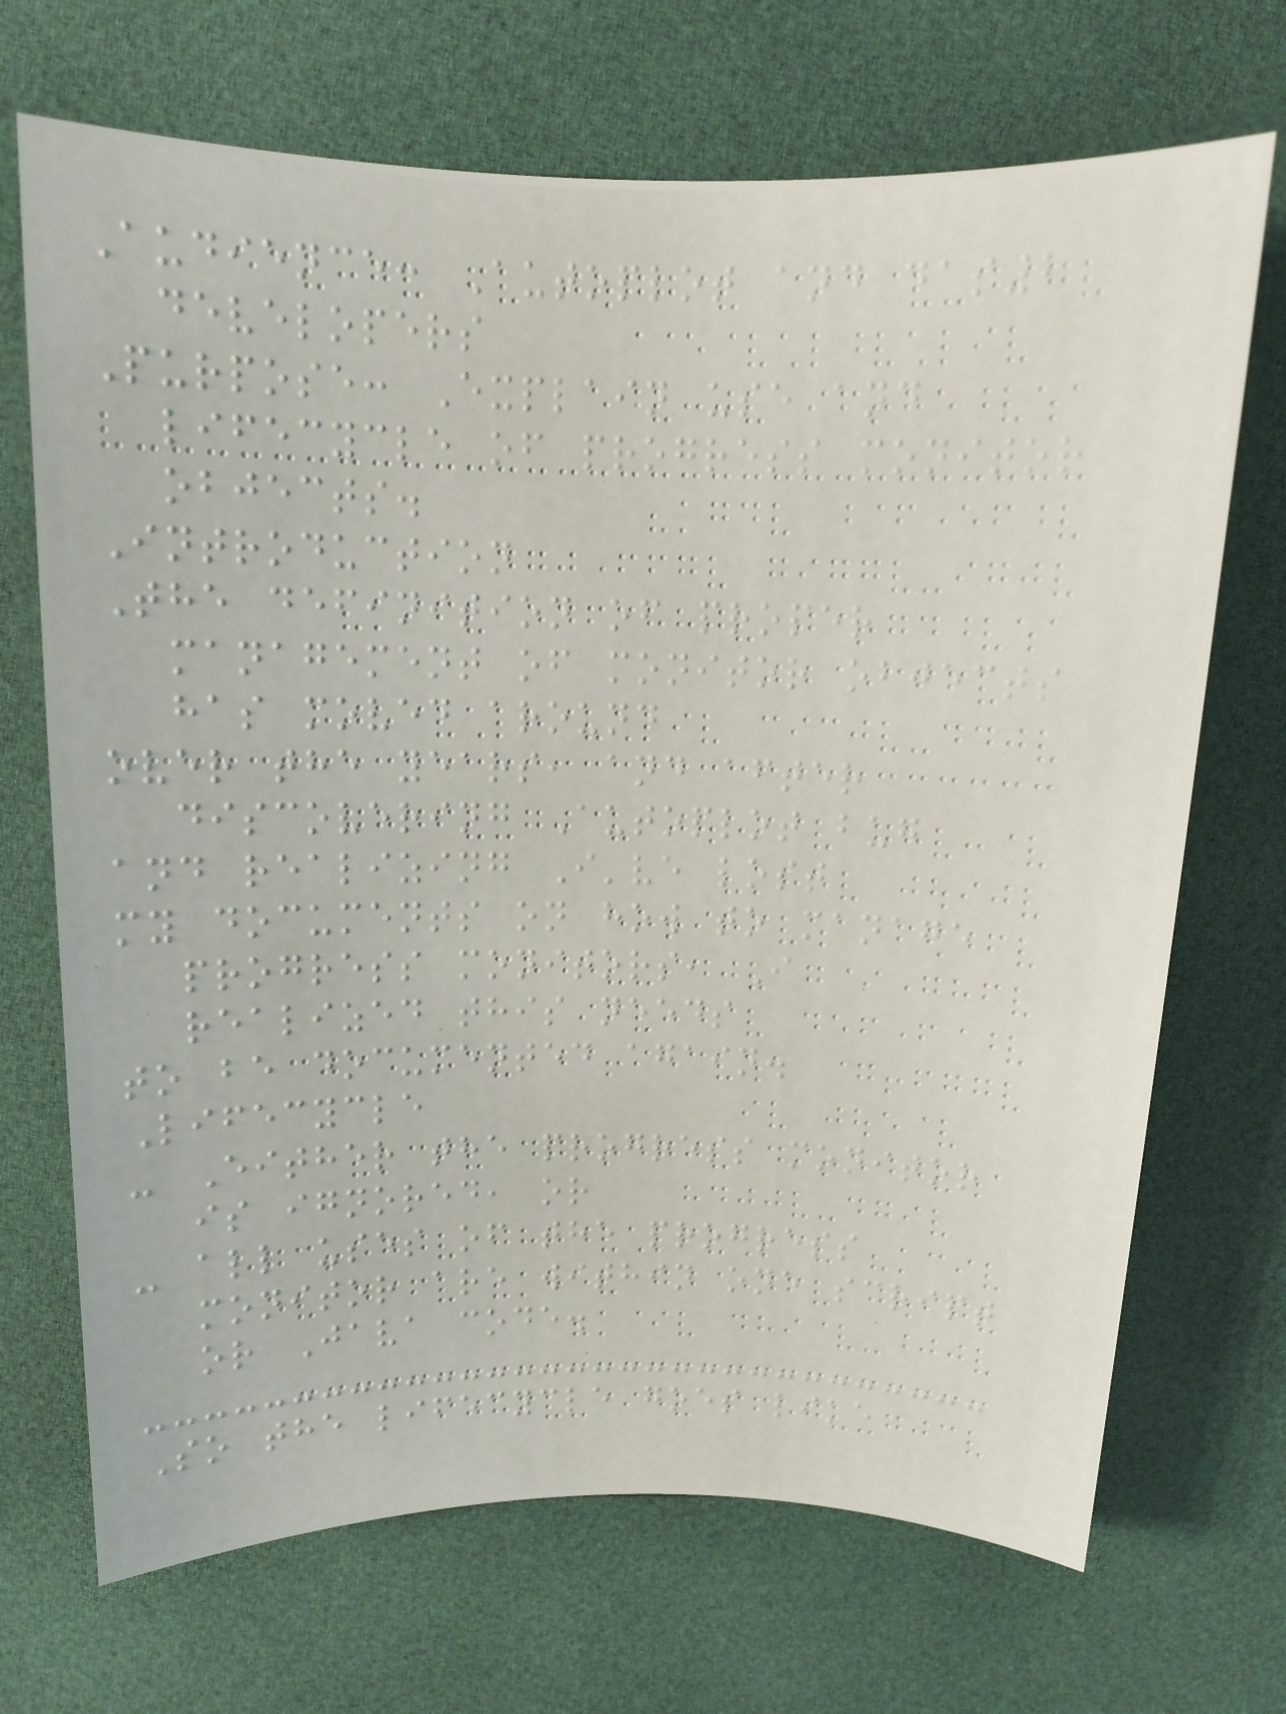Audience: Autoplot and das2
developers
Purpose: Explain use and
lifecycle of progress monitor
objects.
Introduction
The definition of proper
management of monitor objects
has moved around
over the years, and after
discovering Autoplot bug
and realizing I've lost
my documents on how to manage
progress monitors, I
realized this needs
to be documented again.
Lifecycle
- Either the progress monitor
is ignored, or
- all uses of the progress
monitor are within one script
or Java code.
So the lifecycle goes like
